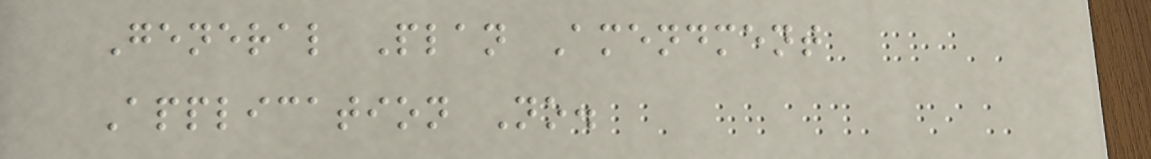General Plan Amendment
Application No.
